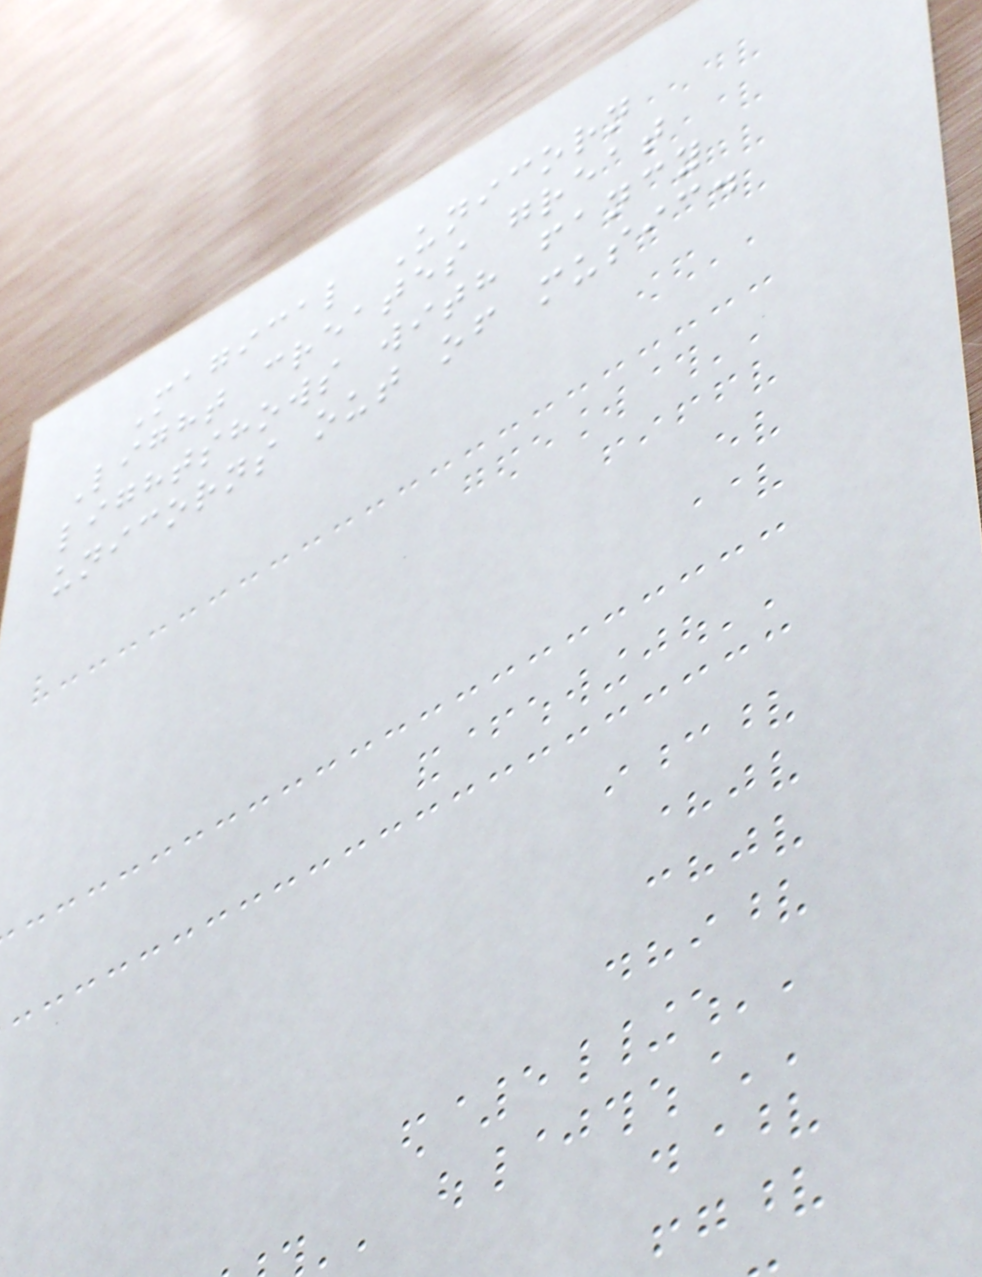Magical Unicorn
Light creates great
lightshows with fancy
unicorns out of music.
